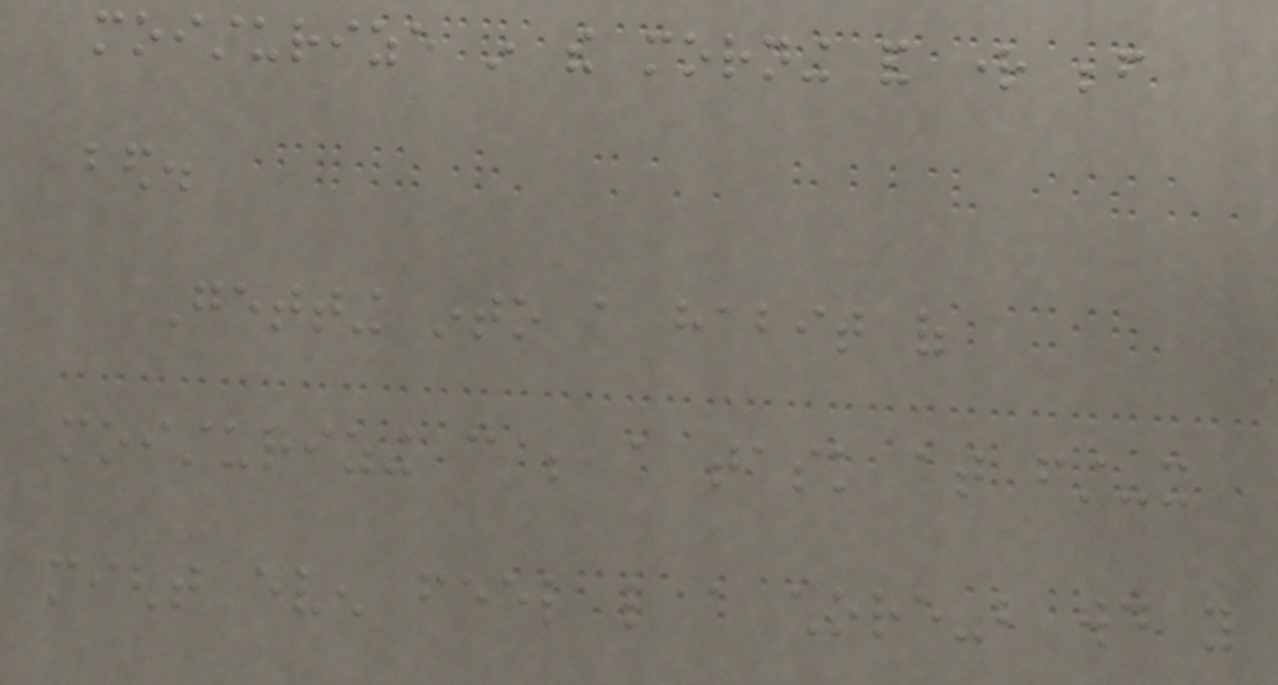moisturize in the morning and right before
bed.
Getting into a habit of
moisturizing can be a task at first-it
might even feel like a chore-but would you
